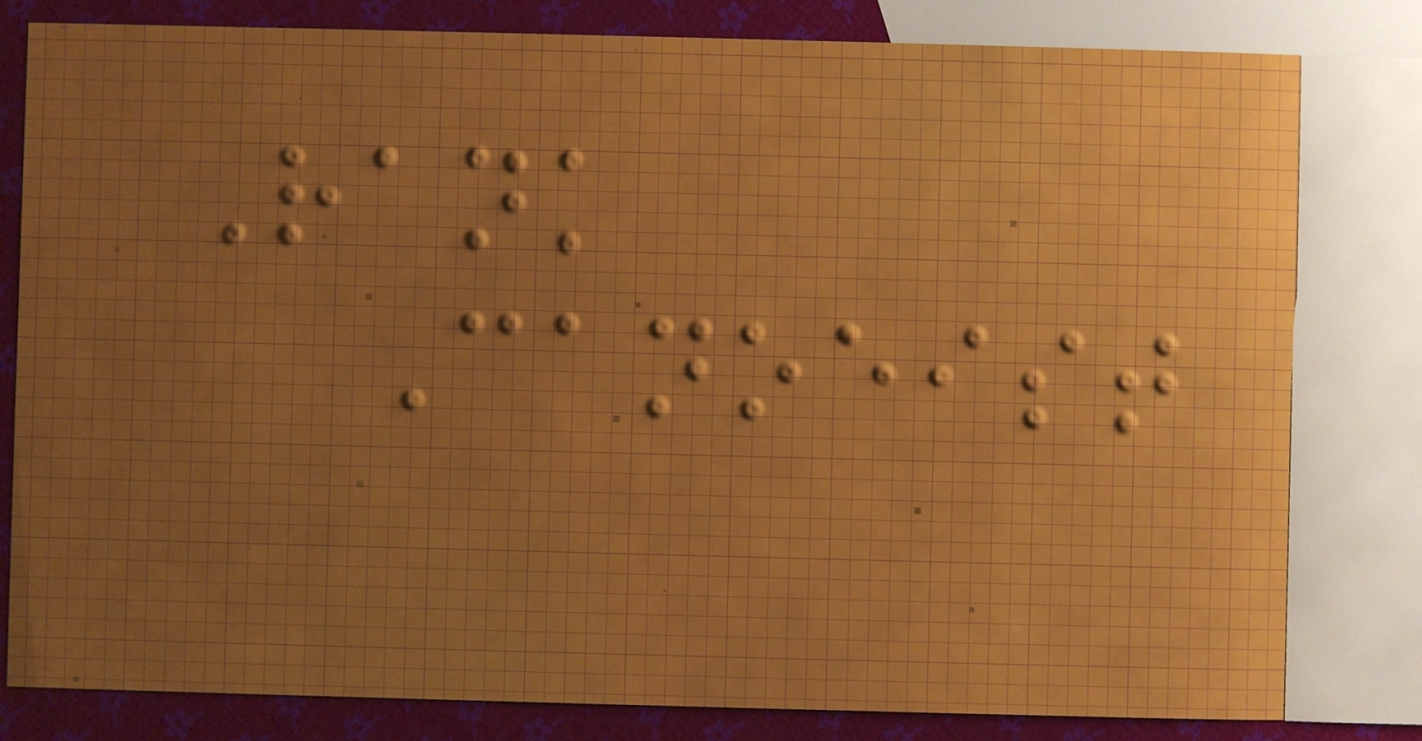Rank
Canoeist
